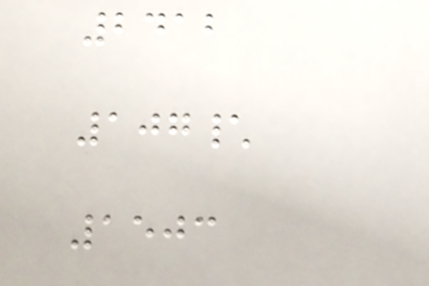2412
107\
1503
